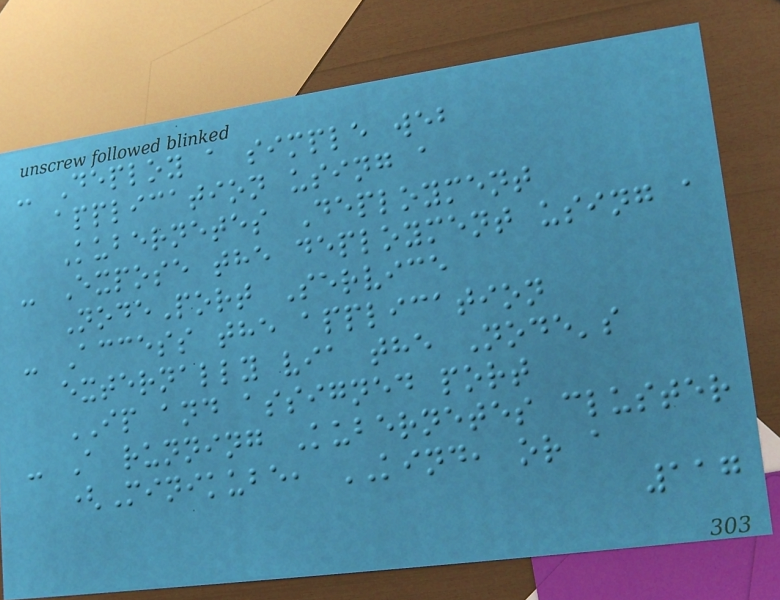- Deploy a simple web
application using a
Kubernetes Deployment
- Expose the deployment using a
NodePort Service
- Access the application
externally via the Node's
IP and assigned port
- A running Kubernetes cluster
(Minikube, KIND, or a
117
